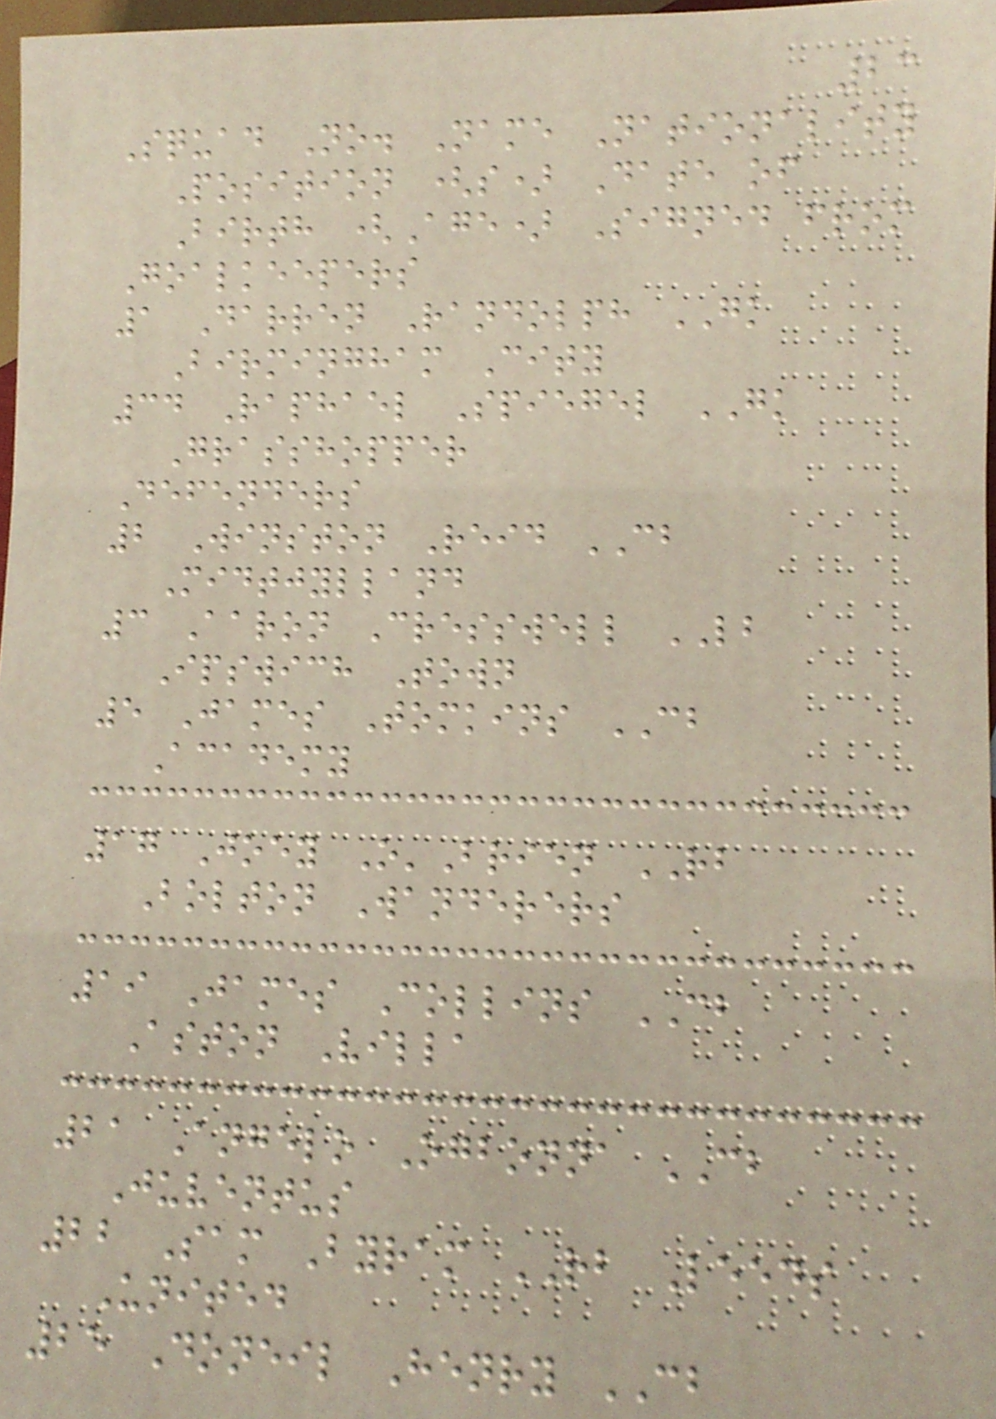23
Squad No. Name Nationality
Position (s) Date of
Birth (Age) Signed from
Goalkeepers
1 Darren Randolph GK
Birmingham City
34 Raphael Spiegel GK
Grasshopper
Defenders
2 Winston Reid CB
Midtjylland
3 Aaron Cresswell LB
Ipswich Town
5 James Tomkins CB
Academy
17 Joey O'Brien RB
Bolton Wanderers
19 James Collins CB
Aston Villa
21 Angelo Ogbonna CB
Juventus
22 Sam Byram RB Leeds
United
25 Doneil Henry CB
